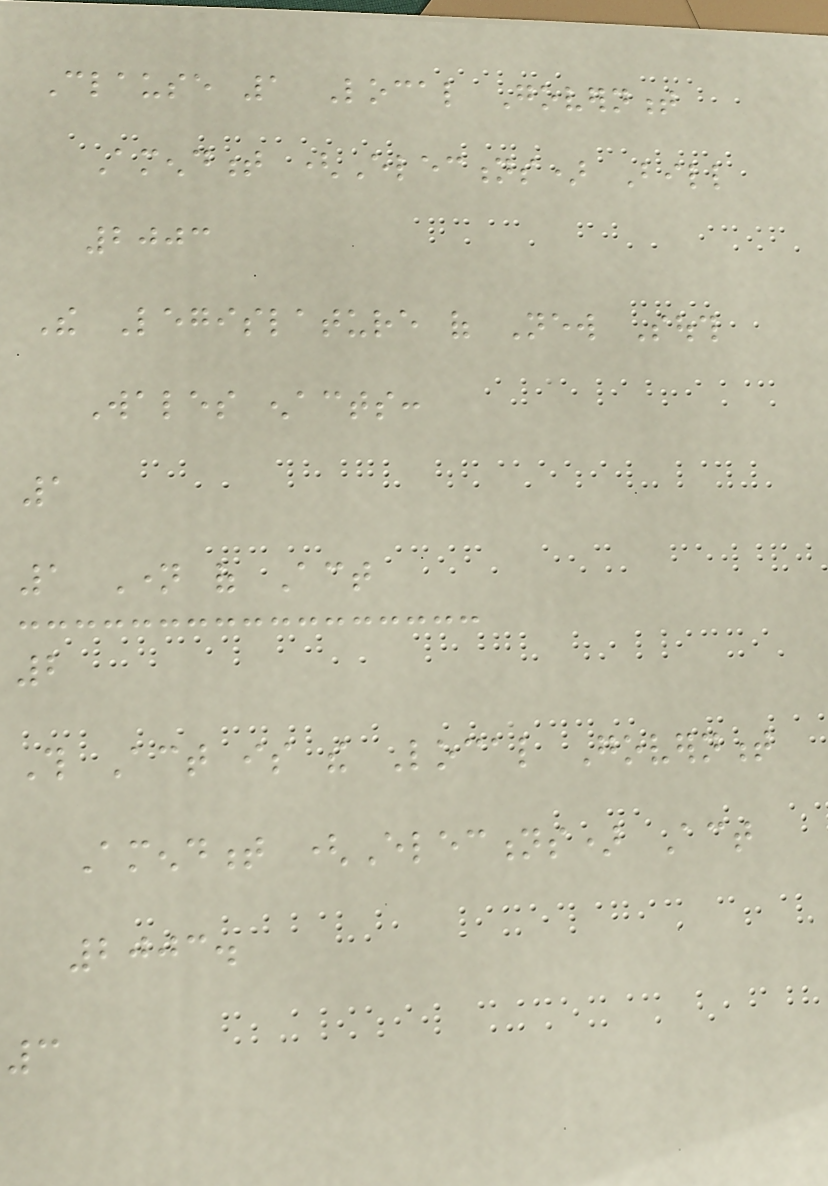Clause 1 Local Government
Amendment (Elections) Bill
2003
The Legislature of New South
Wales enacts:
1
1 Name of Act
2
This Act is the Local Government
Amendment (Elections) Act
2003.
3
